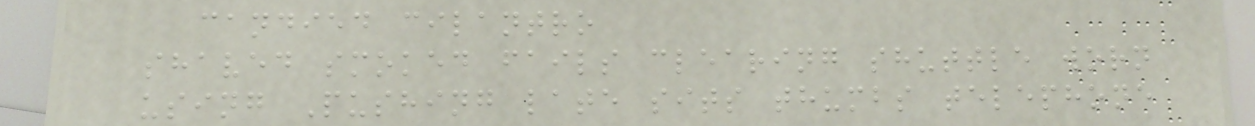candied cilantro
shaved smoked fails clearing shuttle worn
using Pushing late sits thumbs telephone
